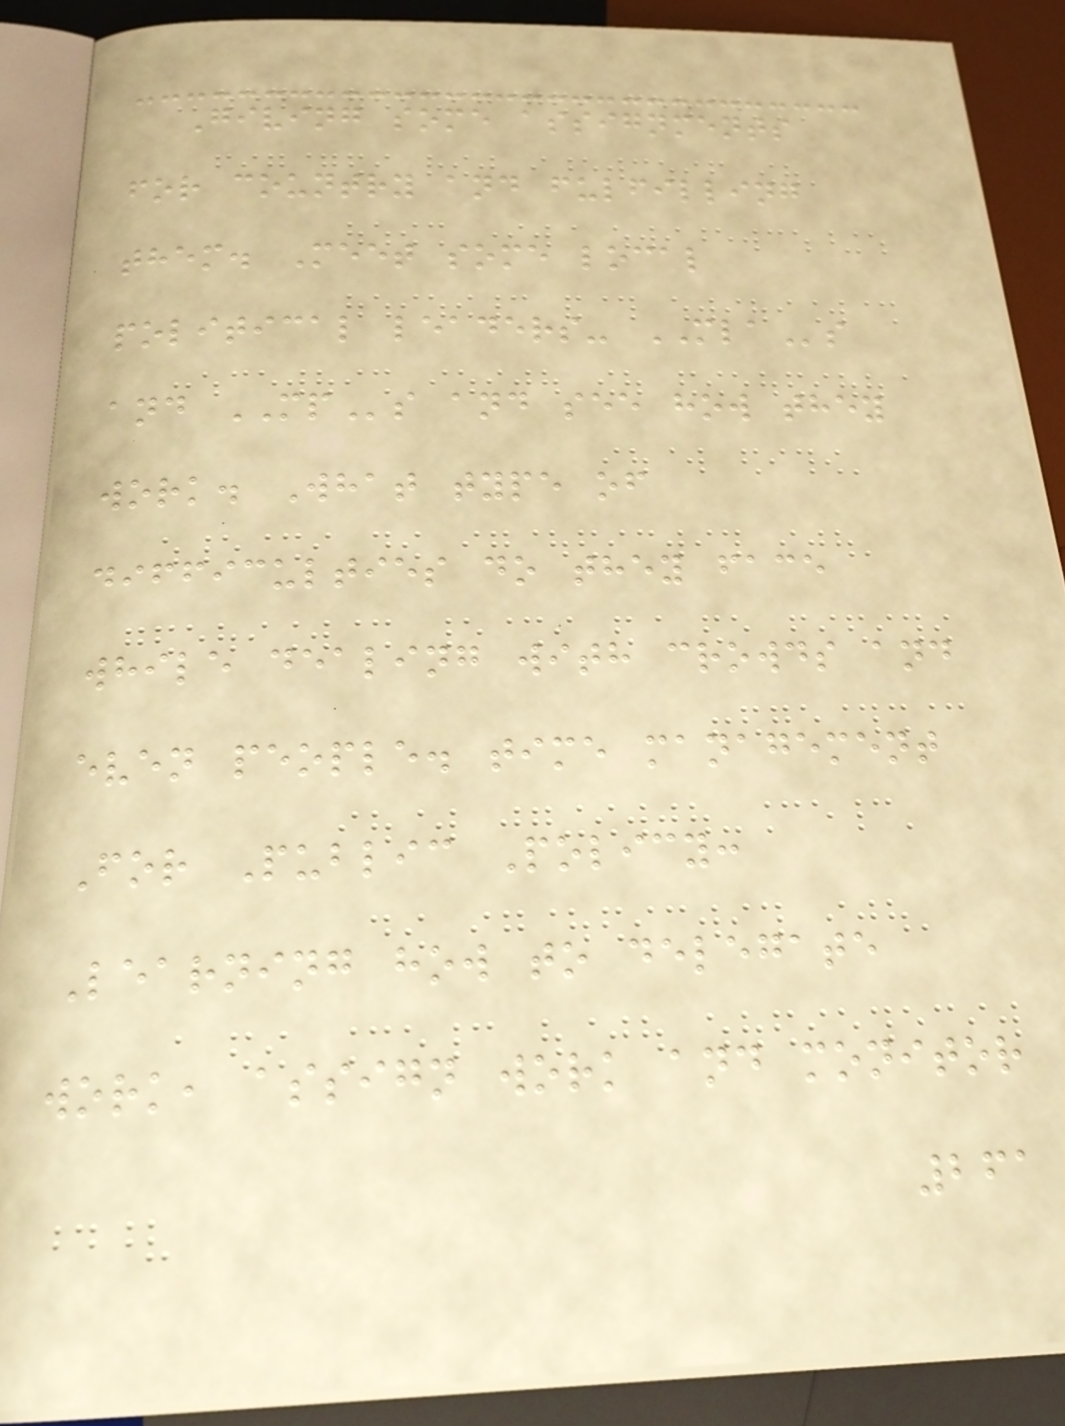Giving some assignments
for country and fulfilling
them. Meet some local
political leaders- MLAs
and MPs and see how they
work. What type of
difficulties do they face
while dealing with crowds and
even people. time management
For Public Policy:
Learning how to delegate
work, assign work and monitor
261
